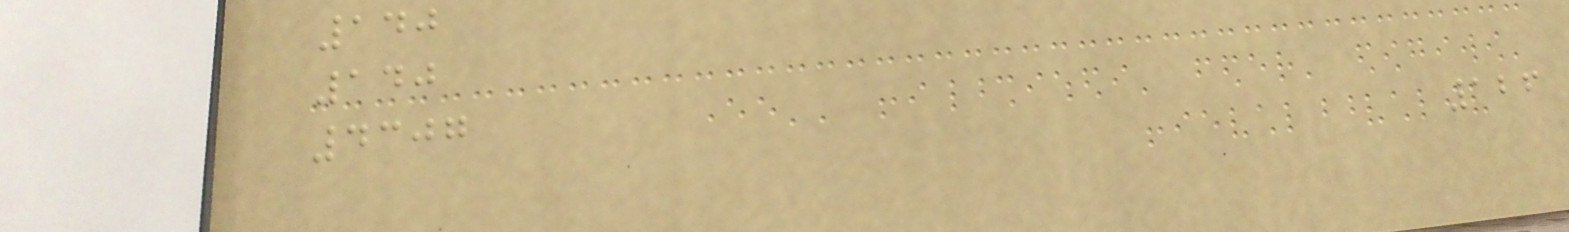140
140
4307
126
